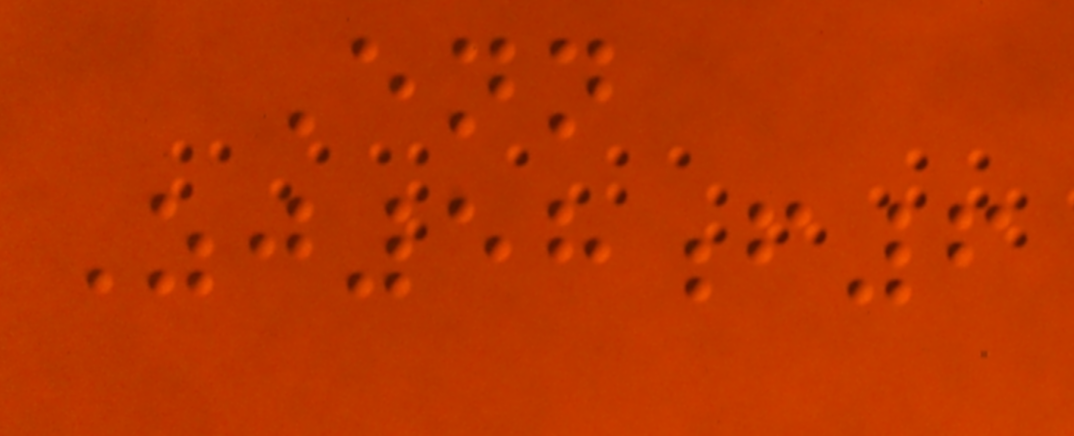Enn
Zj58f6
